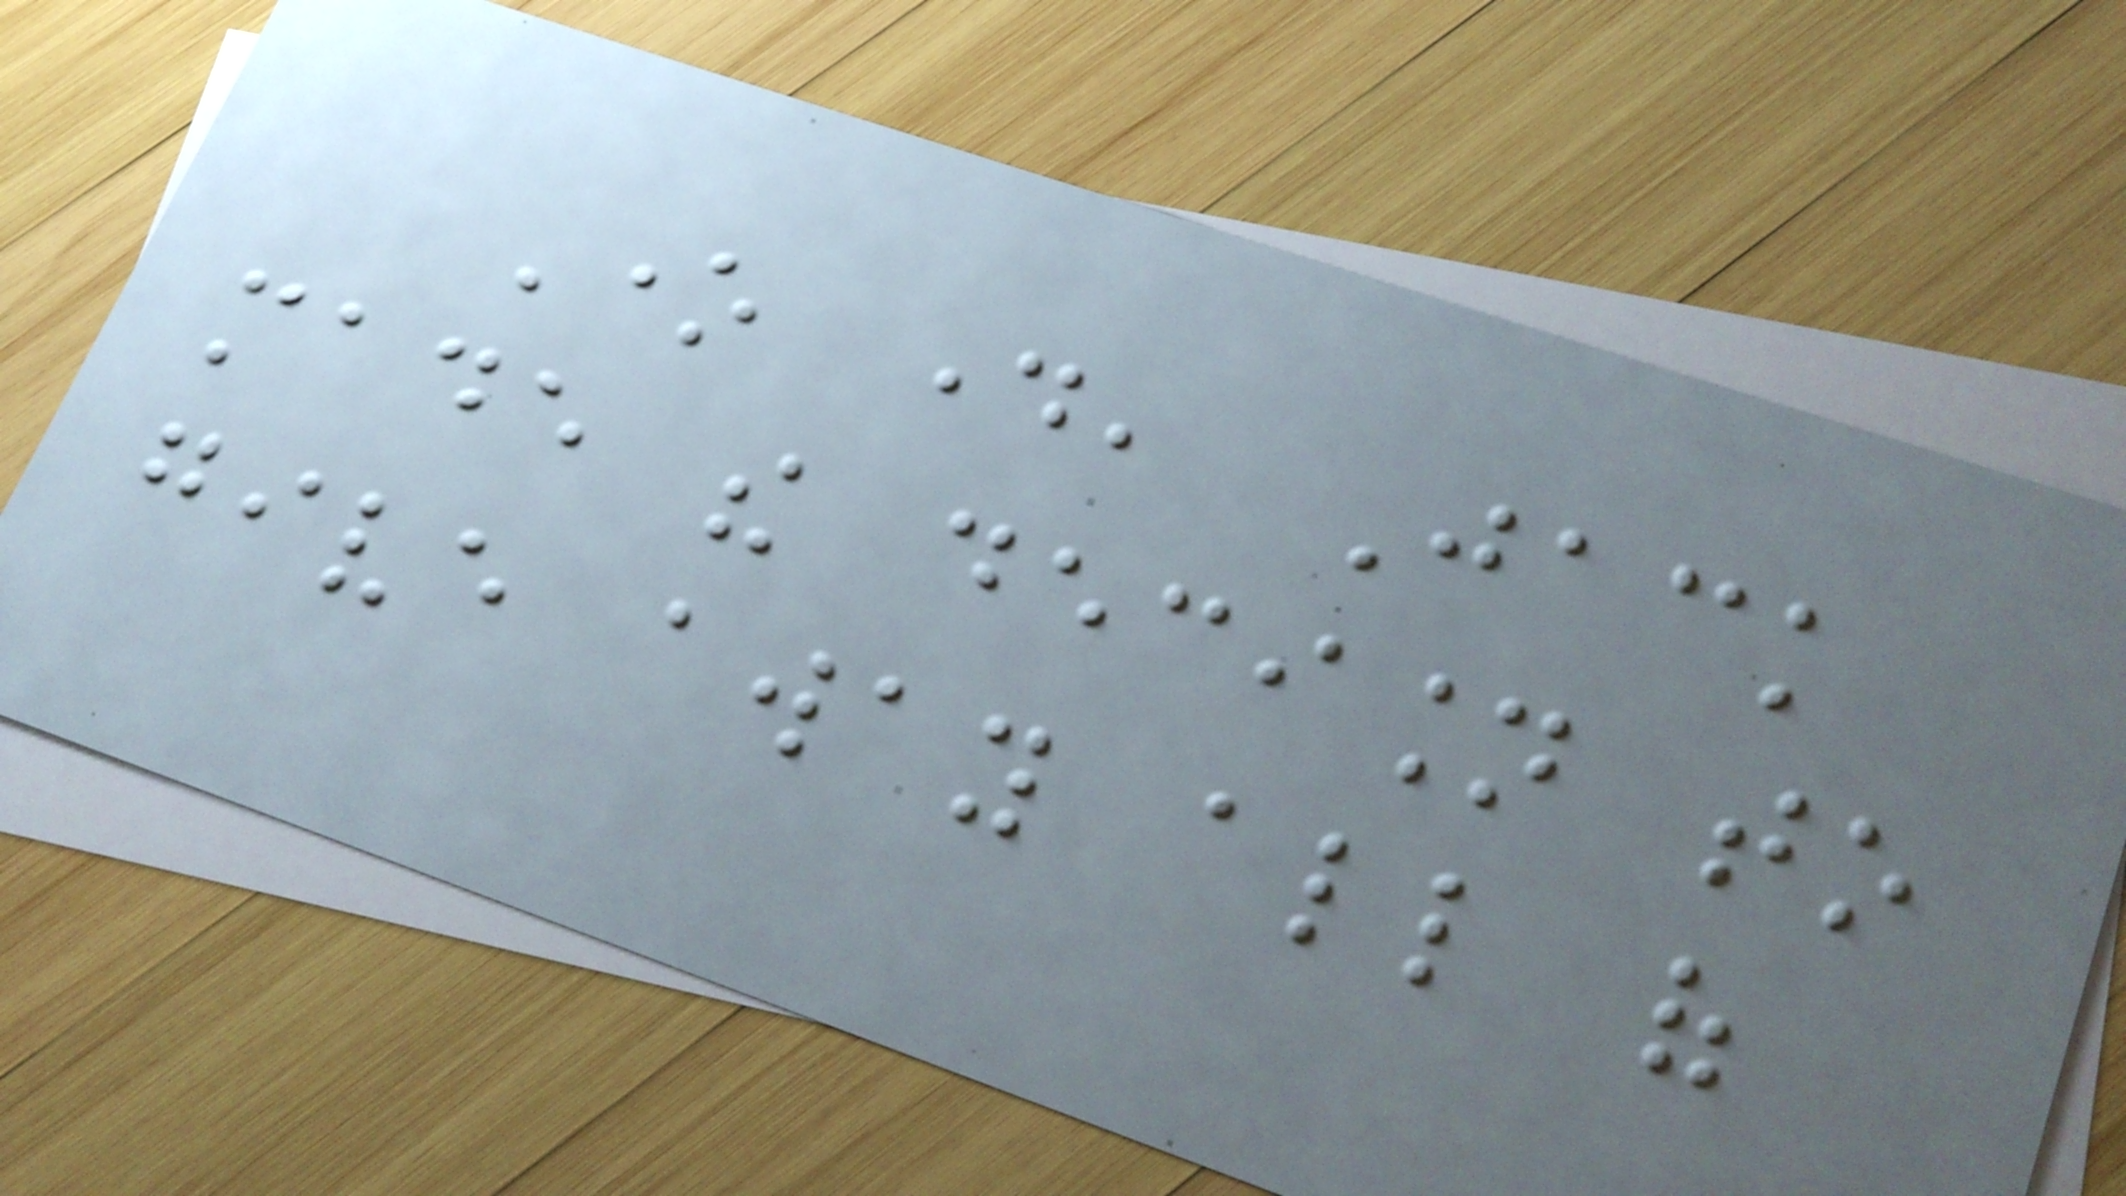One day, Jack
made the decision to
give away all of
